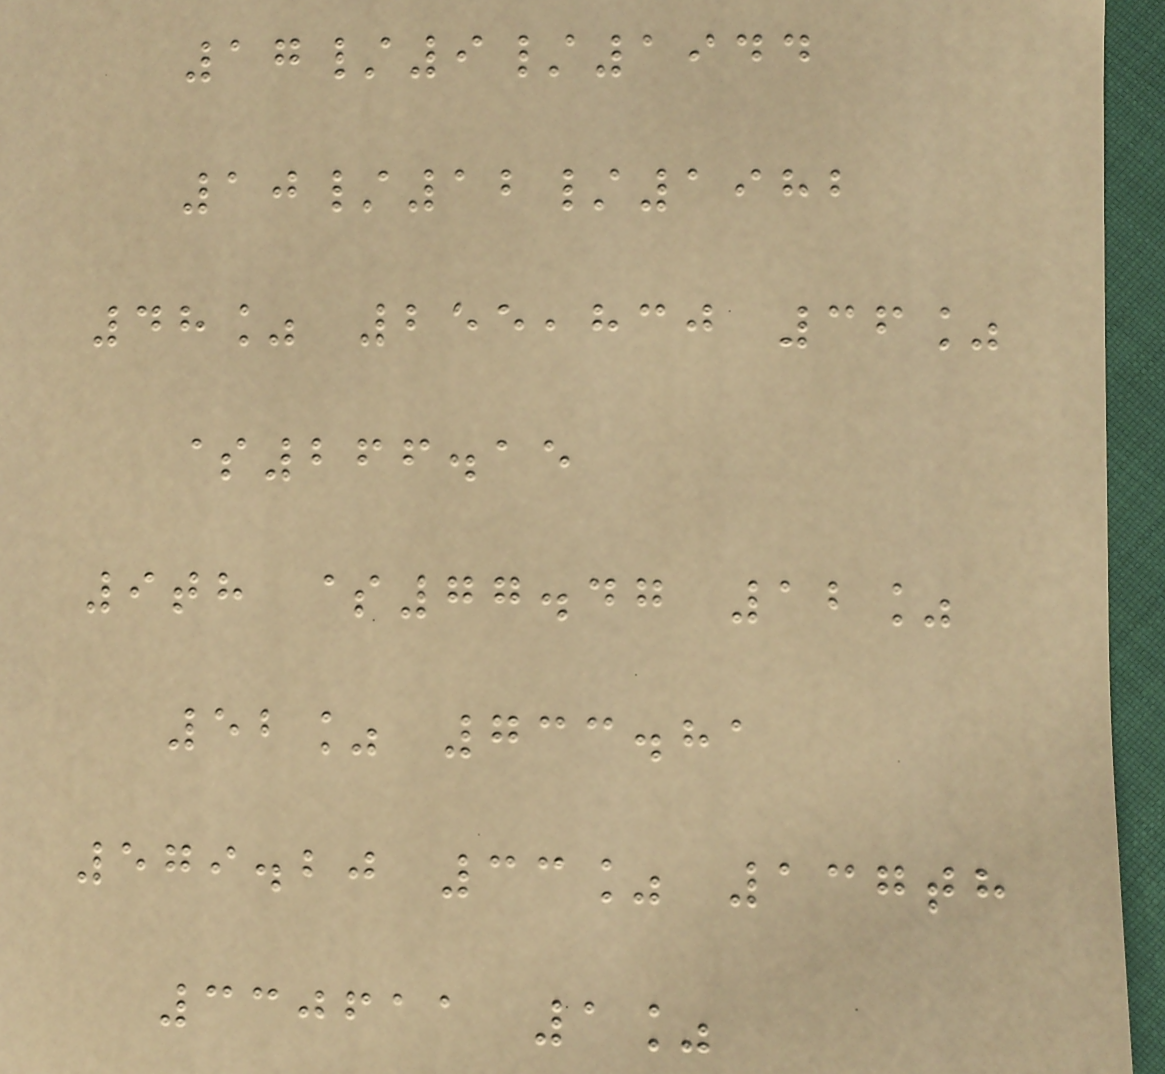17/9/1944
10/12/1982
48% 255,830 36%
$266.15
9th $77.47 12%
52% 733.81
579.20 33% 137th
330611 1%
